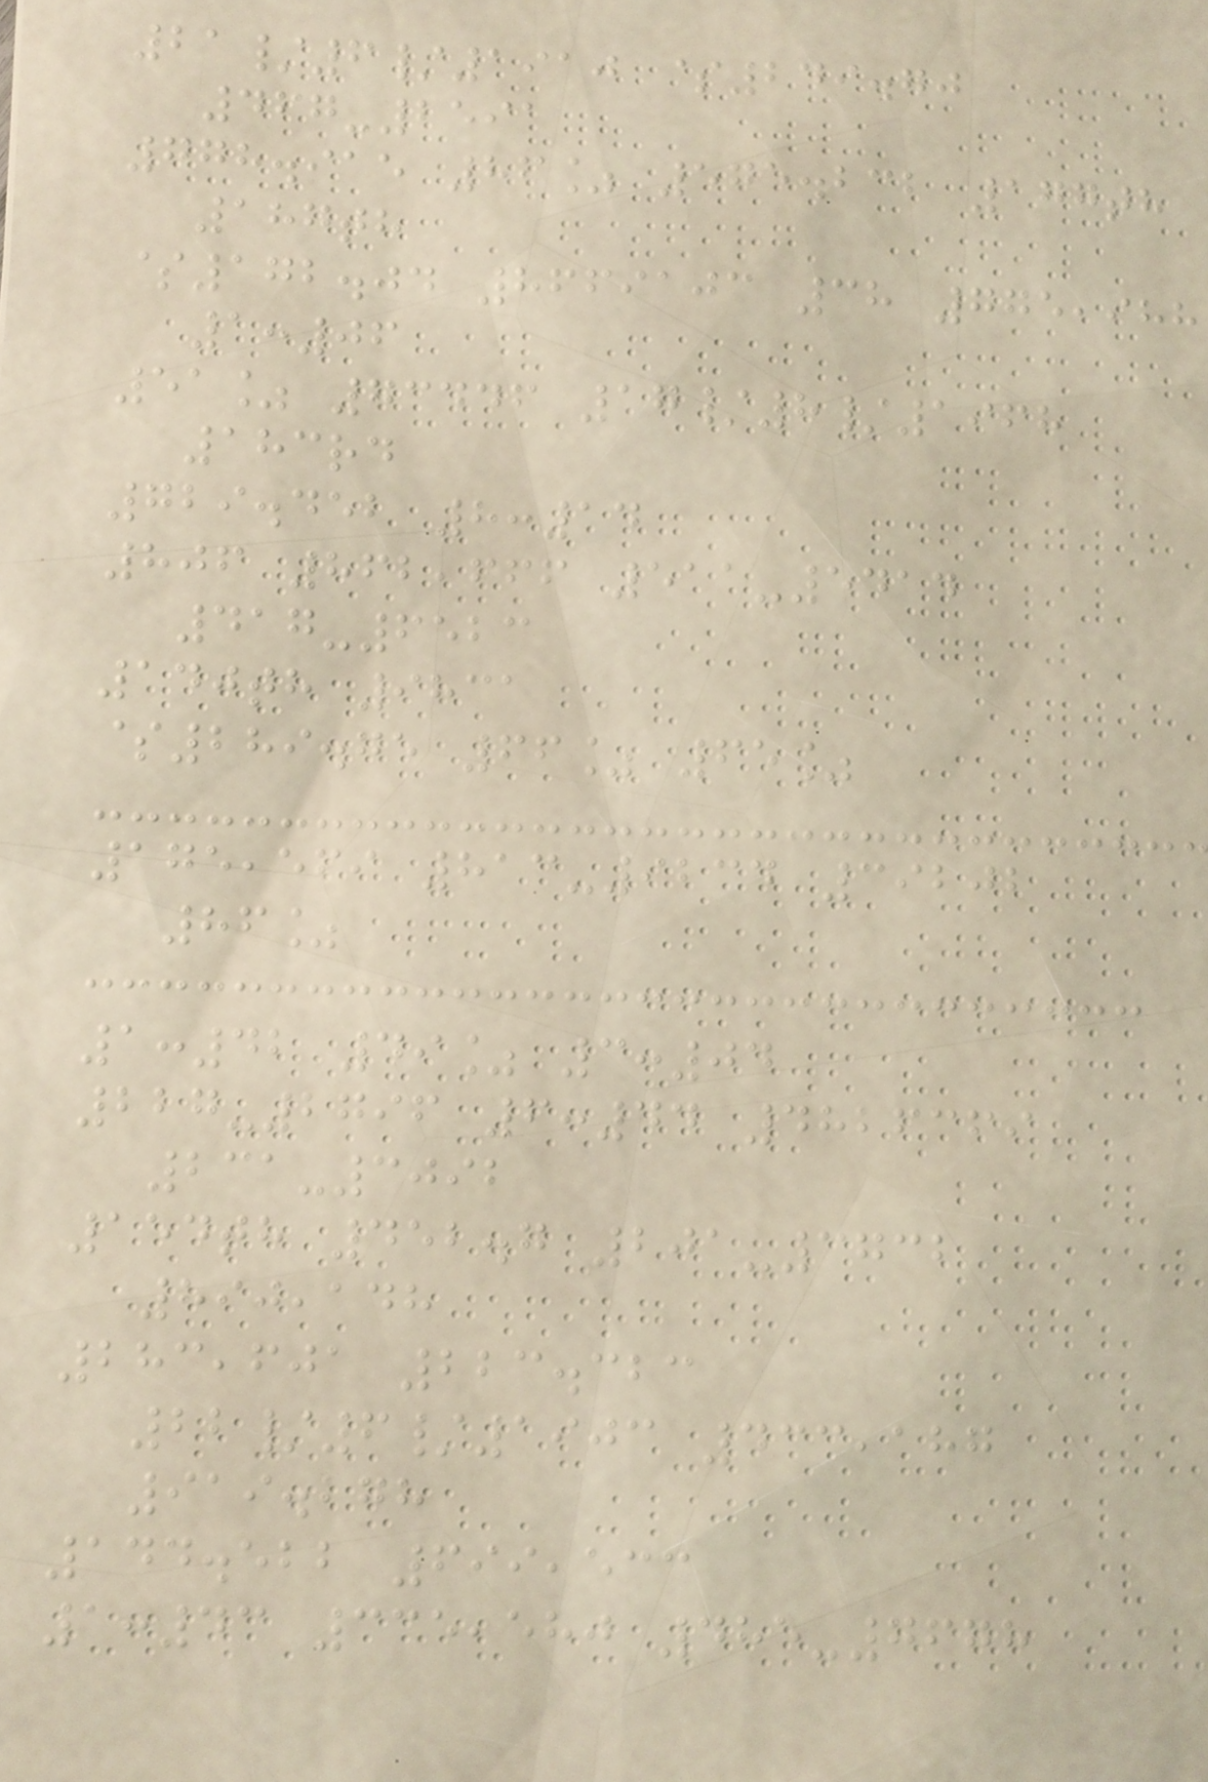21/6/1910 $249.70
467-2591
778.915 86% 575.232 177th
187th
$172.04 8669103 38 775,988
1:06
51% 73446 17/8/1968
183rd
729.452 8:14
806 862,666 511-5414
417-6523
140th 9831
$289.75 66% 65%
175,569 813-9234 39202
86%
1:42 49% 3:04
227-2796 6:44 4826369
231-3092
154th 452.7 201-3732
890,148
283,601 223.323
22/6/1903 433,187
919.278
144.522 699,533
1:43 335,580 485-7678
